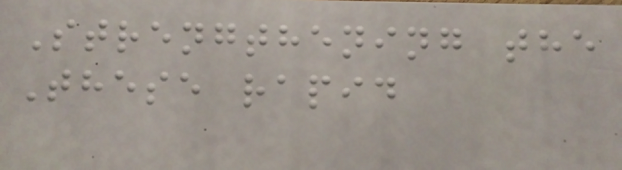Strengthening the
These rapid
